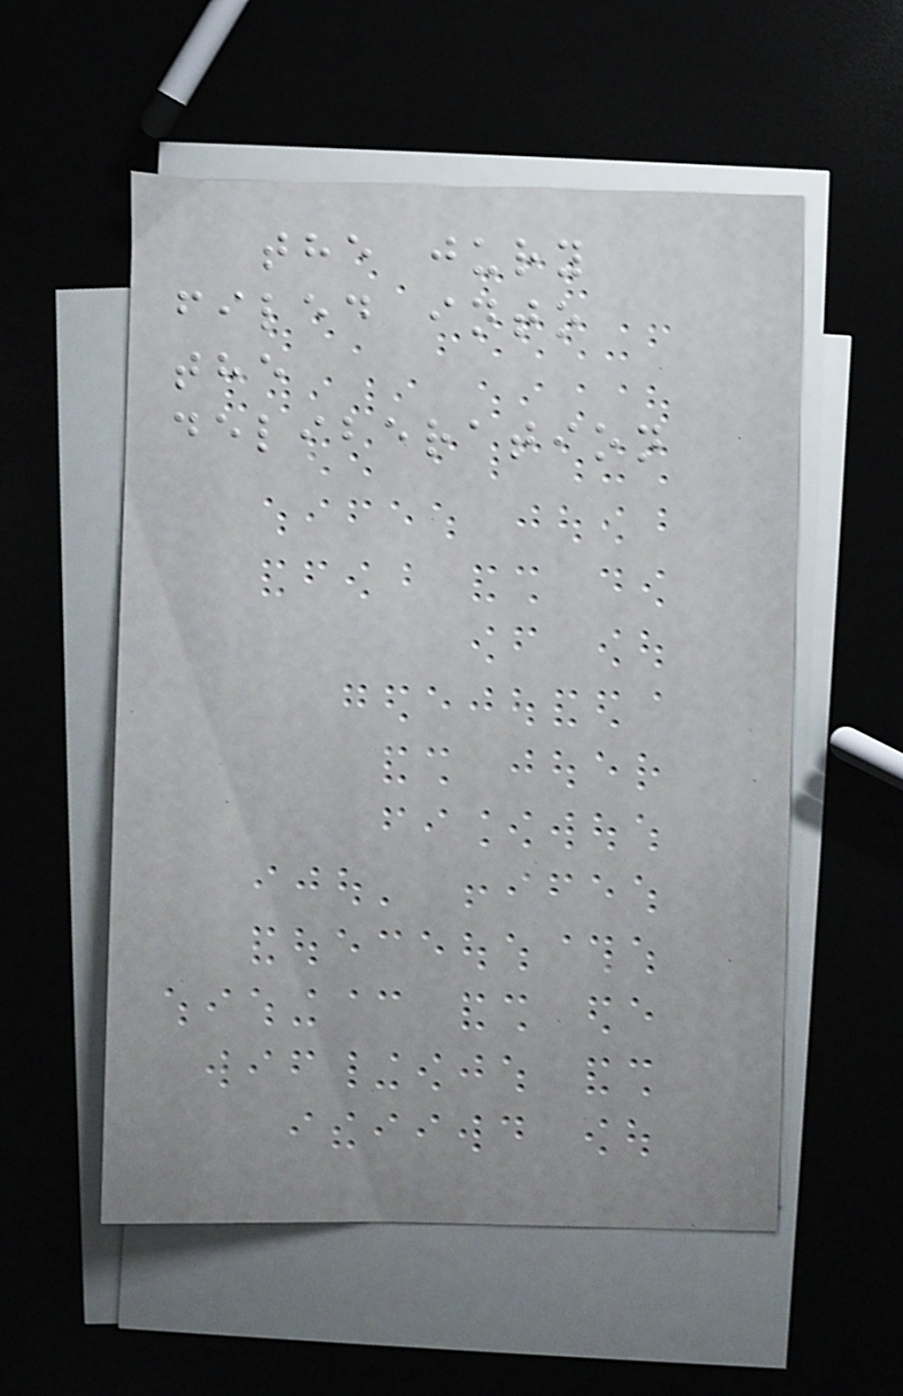the jury
filed into
the
deliberation
